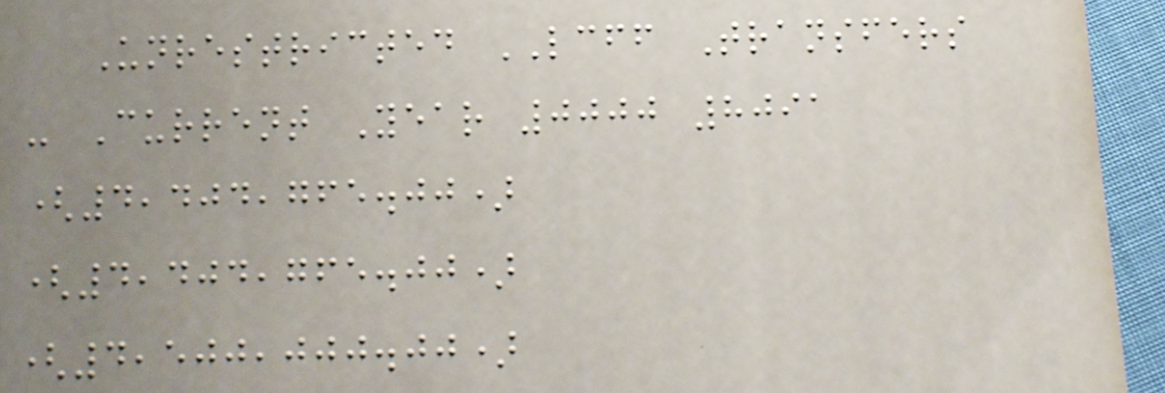Unrestricted LCFF Transfers
- Current Year 0000 8091
(4,404,765.00)
(4,404,765.00)
(4,500,000.00)
